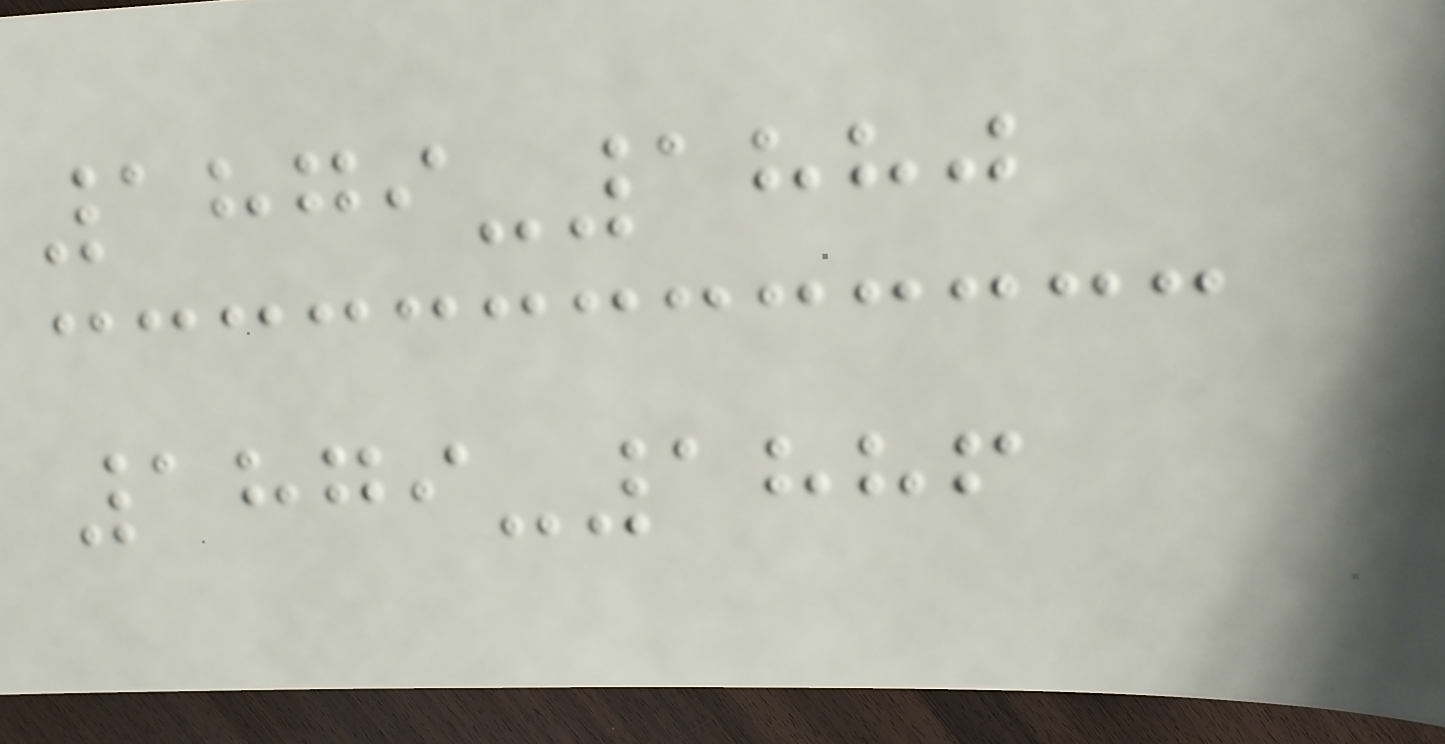1879-1880
1879-1886
